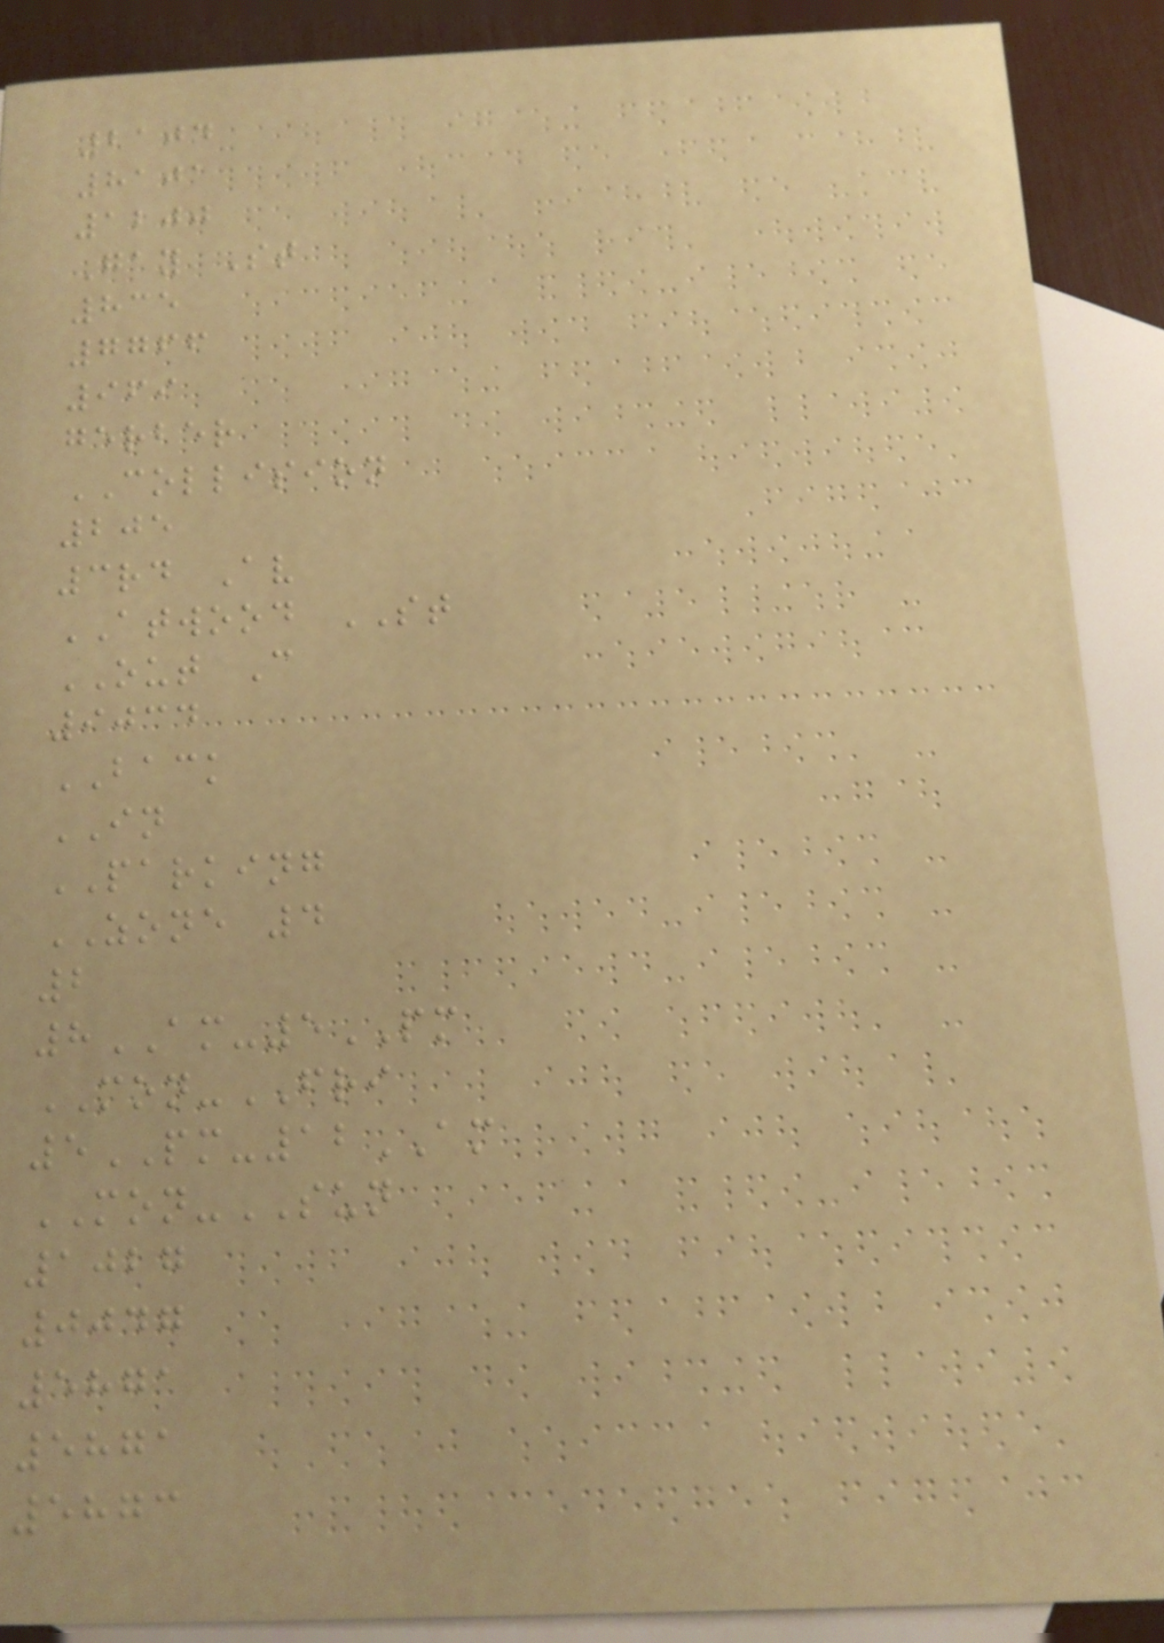2104
8101
1200
Gay St
835
7766
969
gerber
COLLISION
205
3rd Av
ATWOOD ST
OUT C
9034
BACK
IN
PARKING
ZONE 4
2
8AM-5PM
MON-FRI
5PM-12AM
MON-SUN
1027
0047
5871
5871
5873
